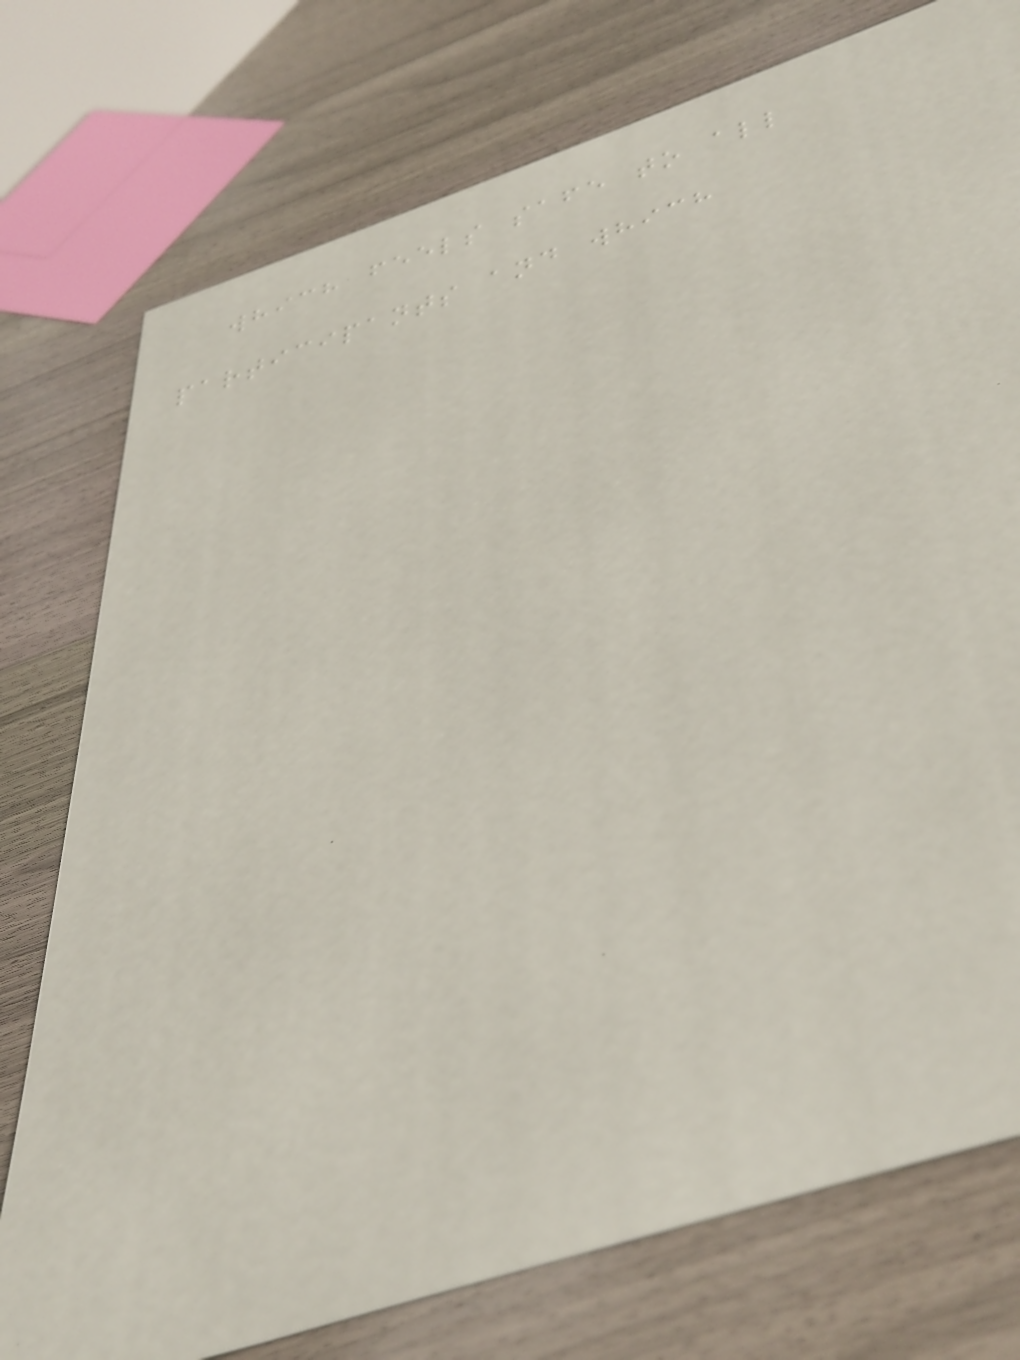which feels safe to all
participants and which
